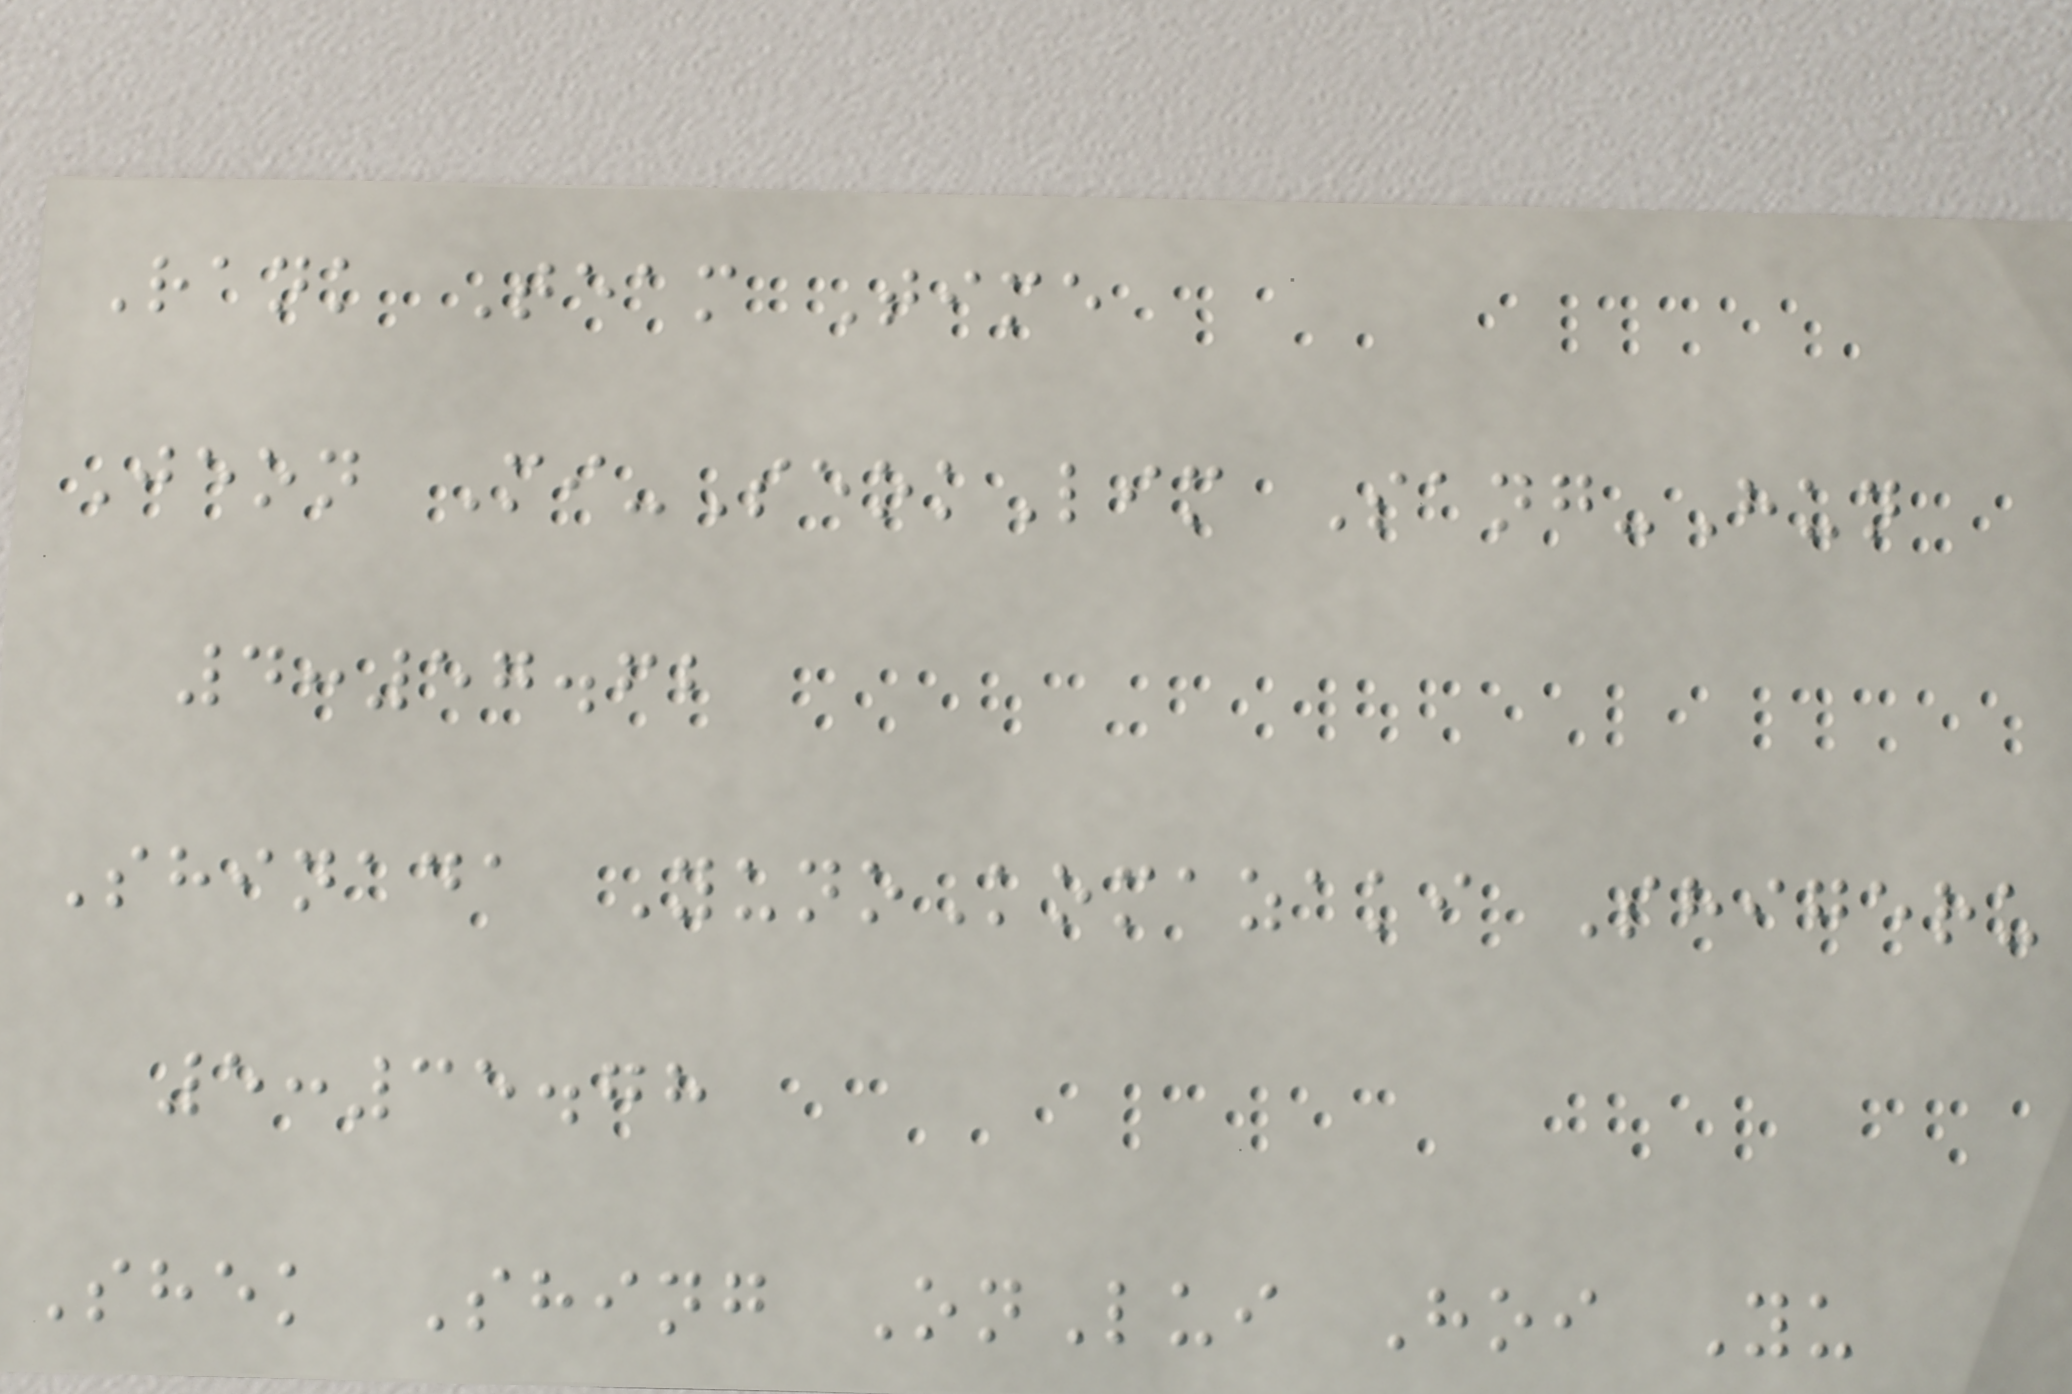Rank Team Time
Jeon Mi-SeokLim Sang-Hun
4:57.62
Shinada YunoKomazaki Shigeru
5:35.78
Shek Shing OnLui Hoi Yu
